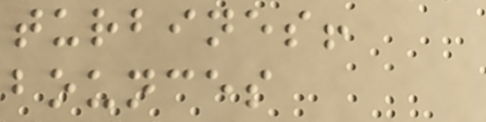turbines!
bounces
